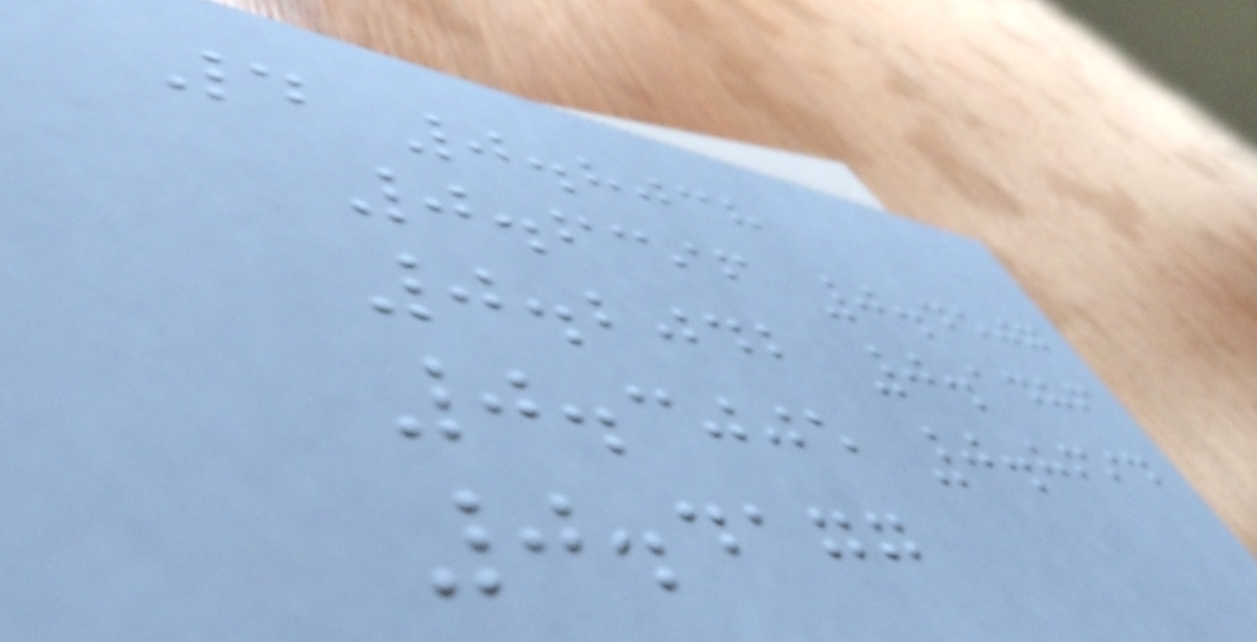4 0.8038
0.6396 0.4507
0.2042 0.1486
0.3005 0.8694
0.4177
